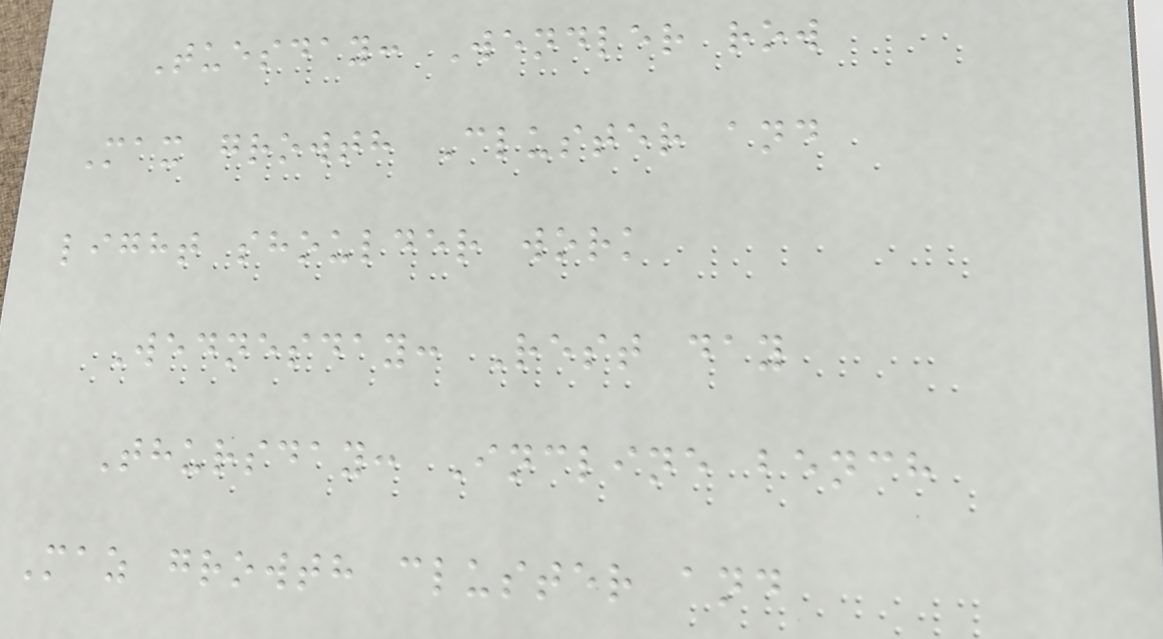Tuesday: Wendler row
Max growth Cluster and
light shoulder work
Wednesday: Rest day
Thursday: Incline bench
Maz growth cluster and
